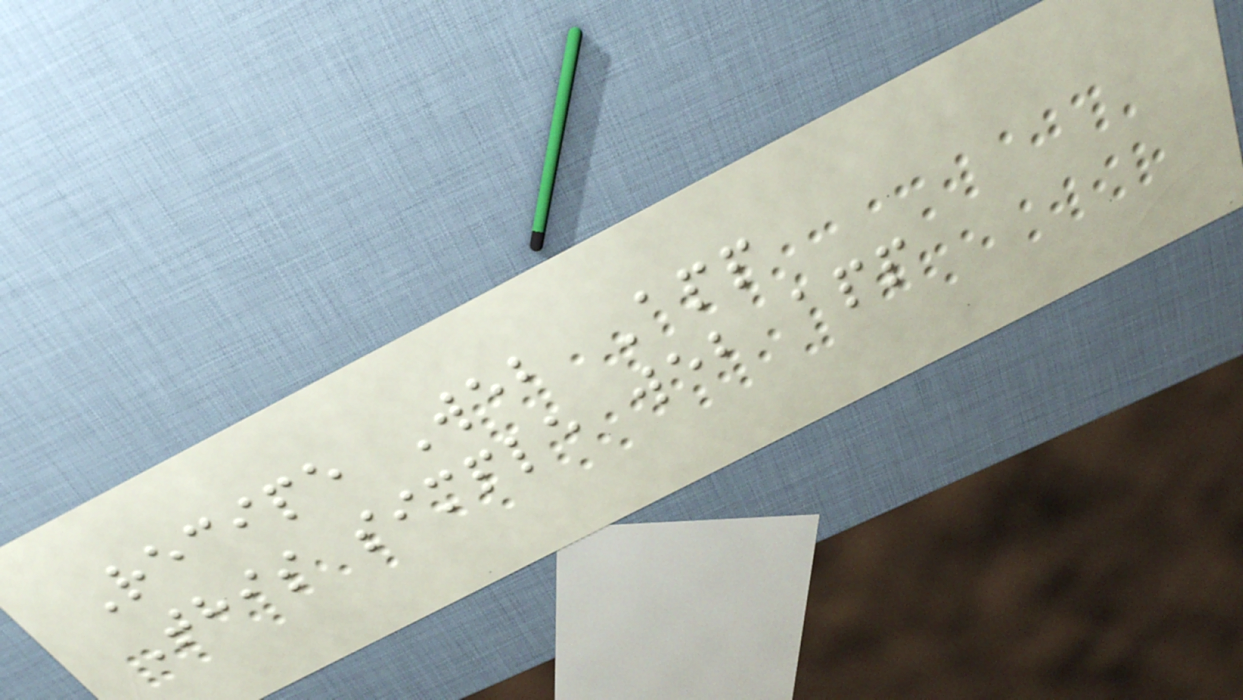Recipe Web App
This simple web app
